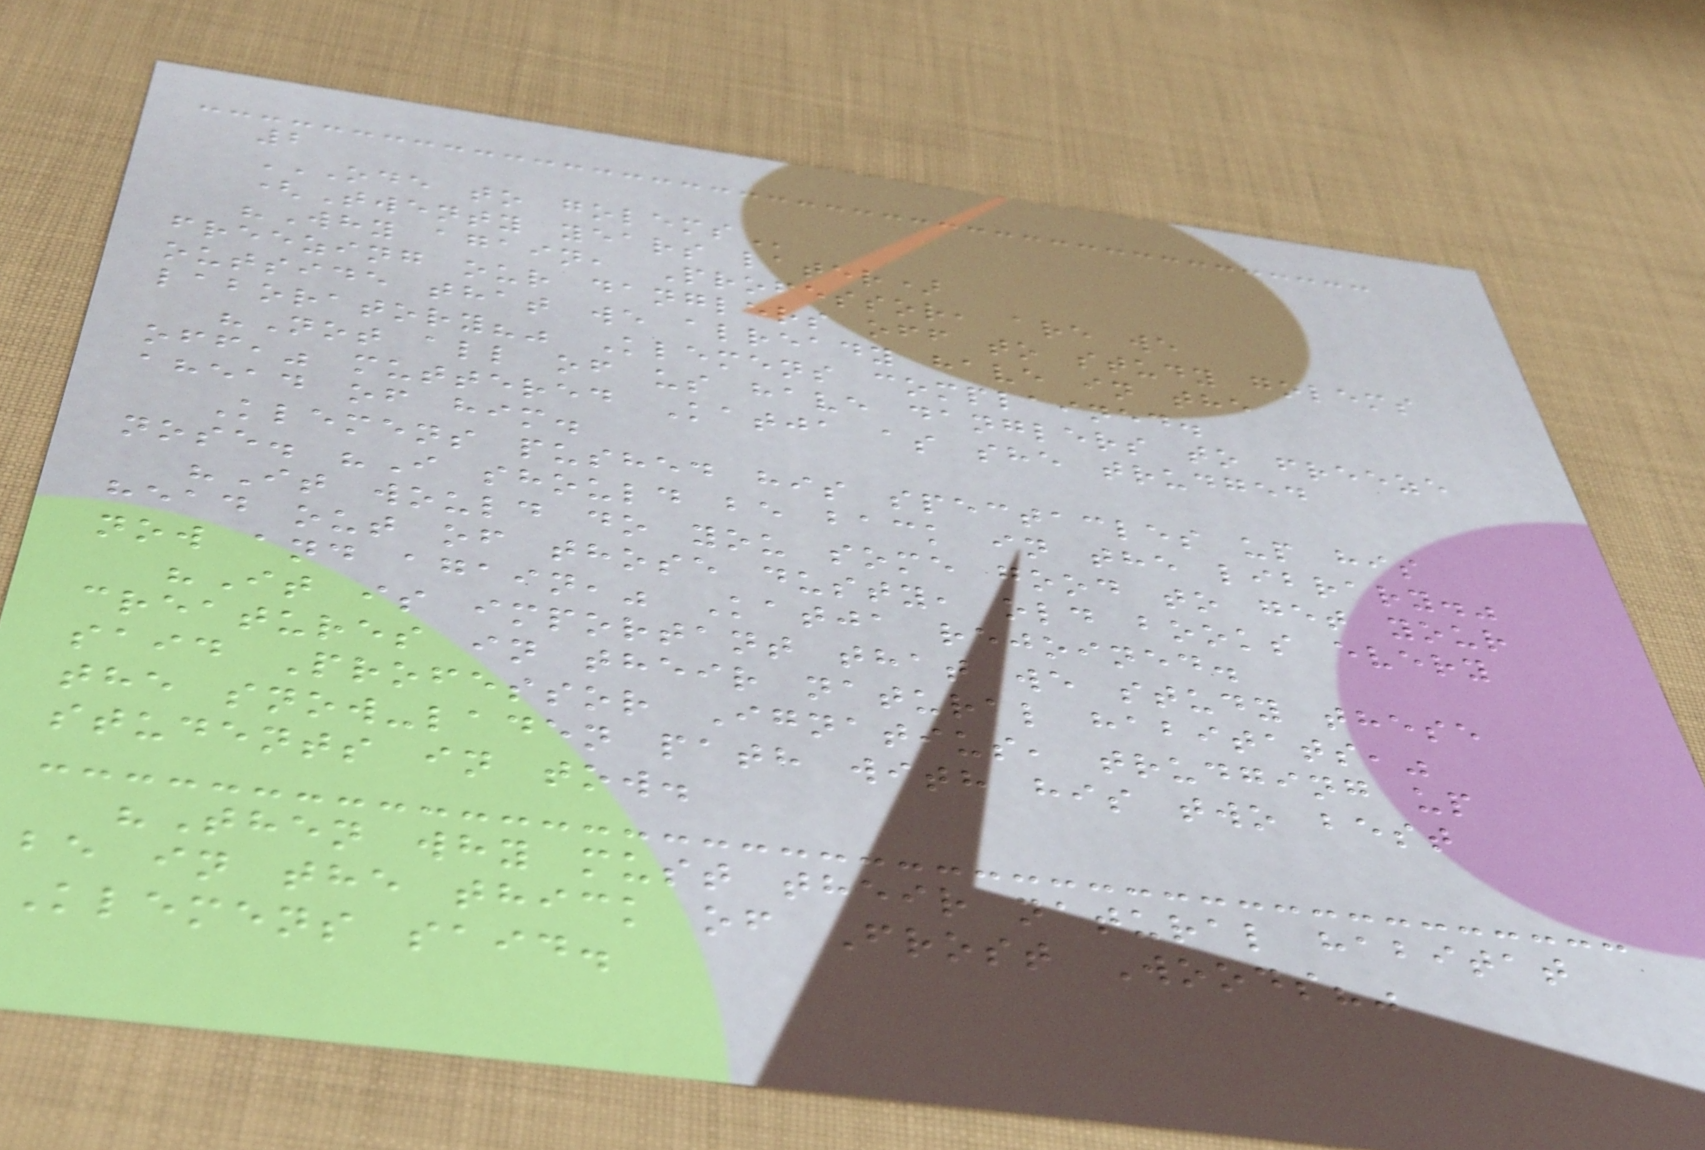2
ODE TO GOLEMS
(Twenty years later)
"Why again, Professor, are we
freezing our danglers off to study golems
outside that we already have in the
laboratory?" Klemens complained.
"Not all of us have danglers to freeze
off," muttered Katja as she trudged
ahead of him.
Klemens pushed his spectacles up his
nose. "I should be back in the library."
"It would do you some good to get your
head out of those dusty, old books every
now and again," Katja rejoined.
"It is important that we study these
creatures in their natural habitats,"
said Professor Ignatius, trudging up
the snow-laden path with his two best
students in tow.
"Then why must their natural habitat
be in the thick of Frost Woods?"
Klemens said.
